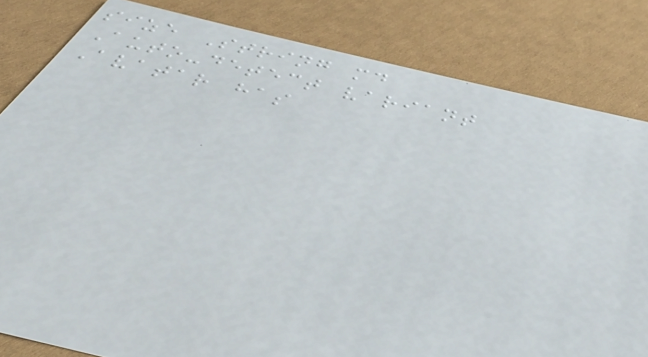size String md
Auto-detect variant
Avatar has
